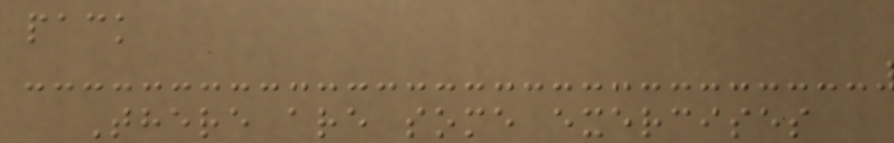pack
There are some exercises
